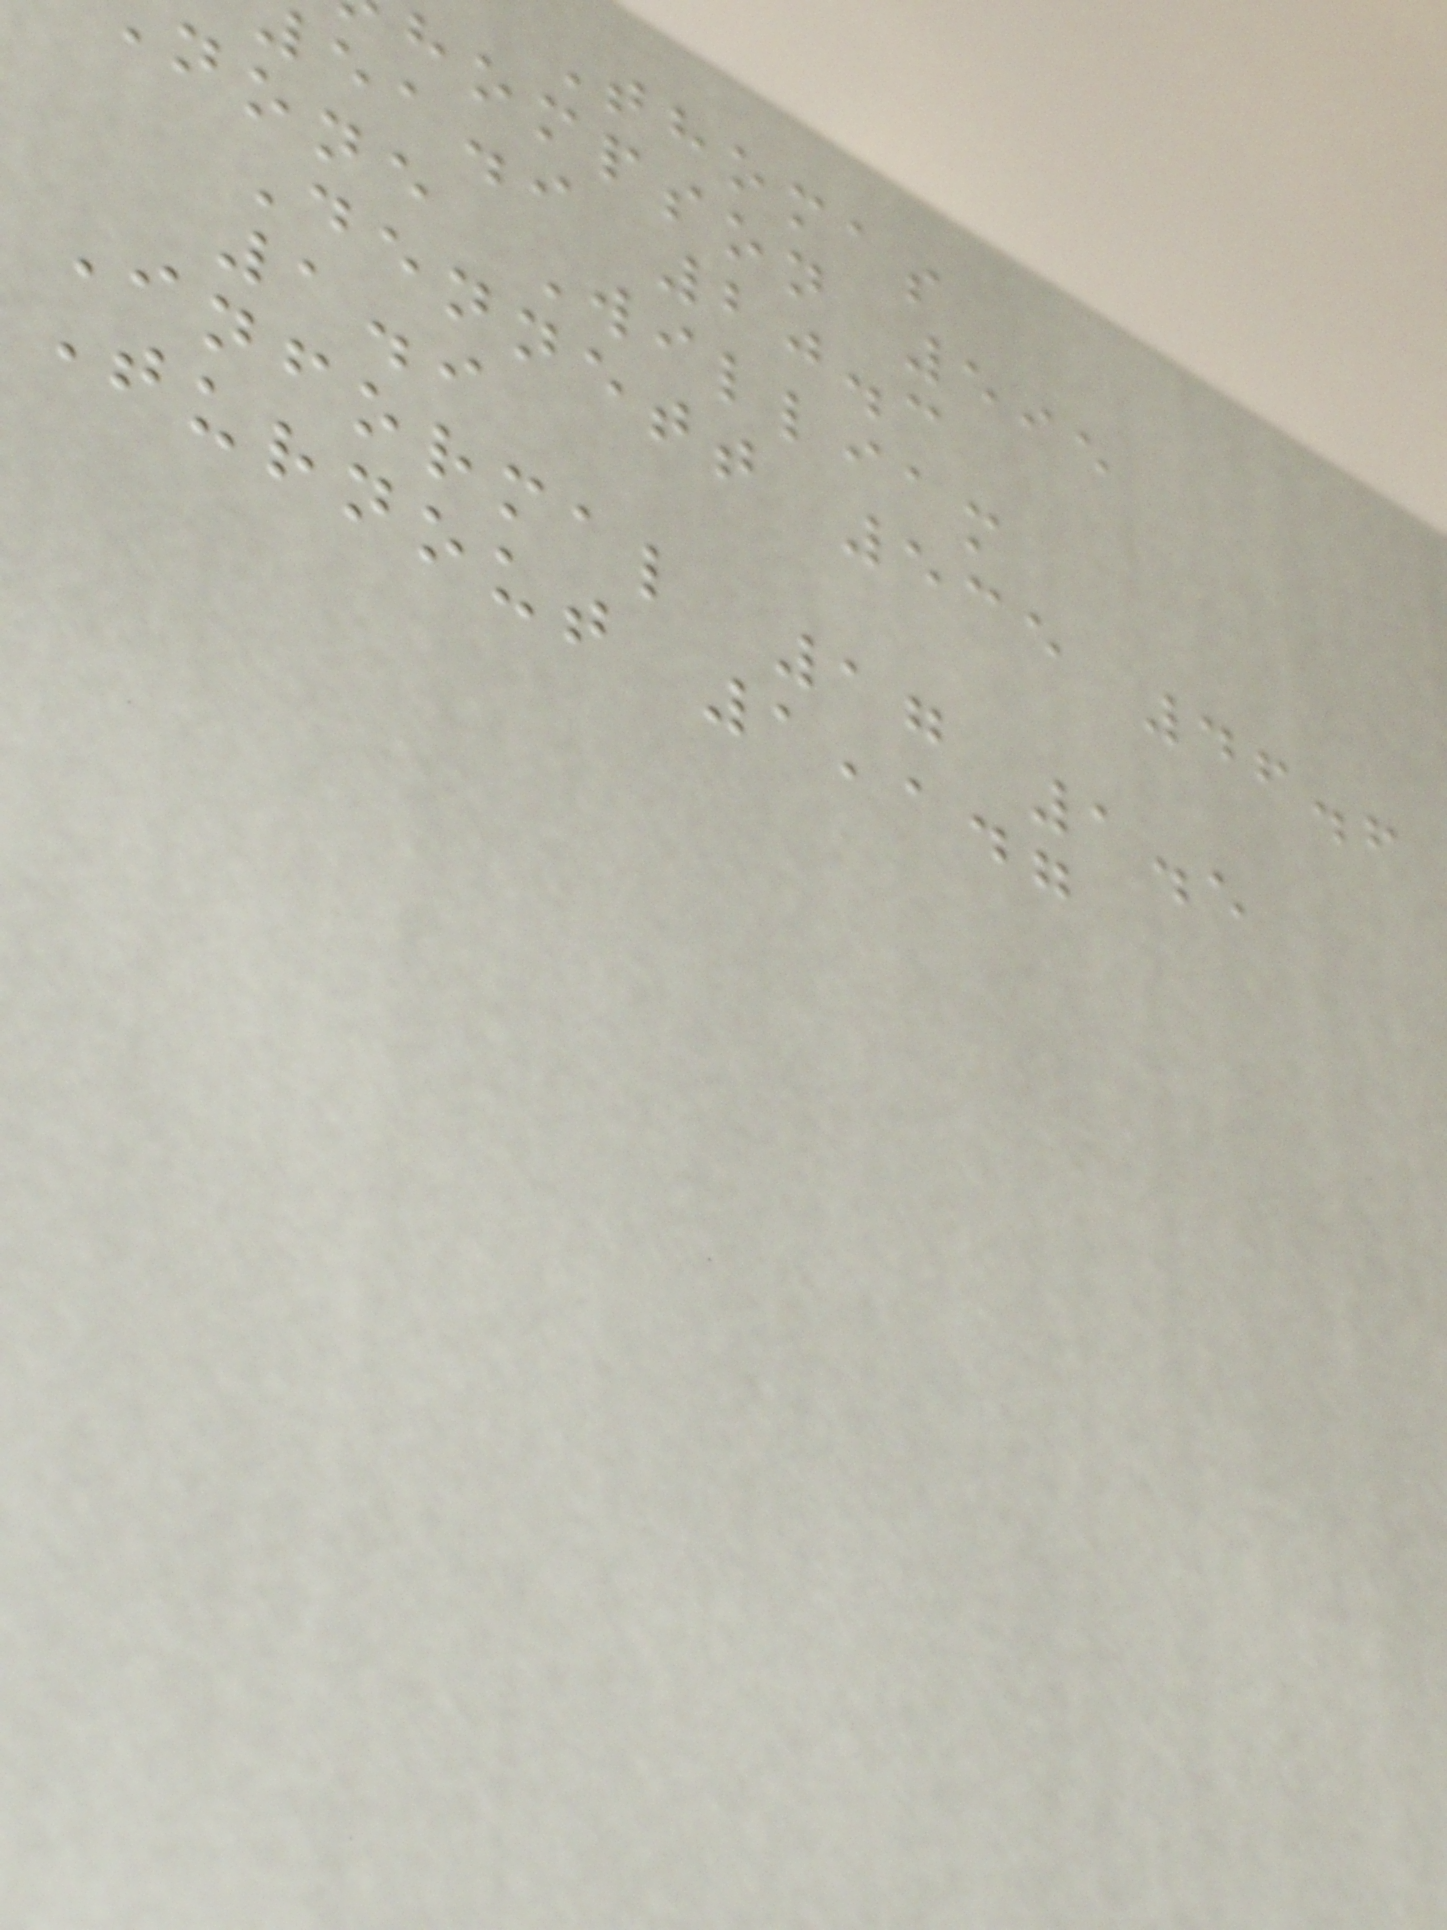Thomas
hompson 595
ea.i 20.3
none William
Dennett 535 46.6
1.9
Informal 17 1.5
Turnout 1,147
